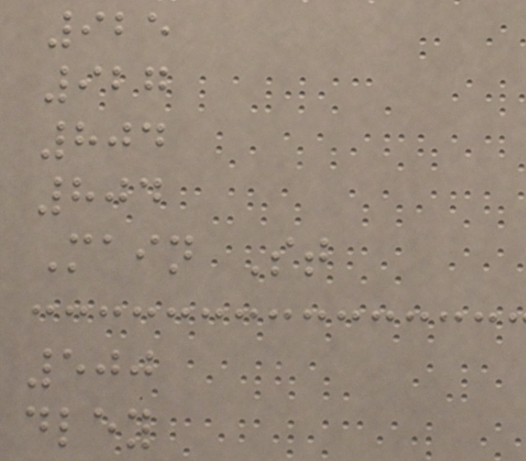925
927
804
804
Main St
500
dley
